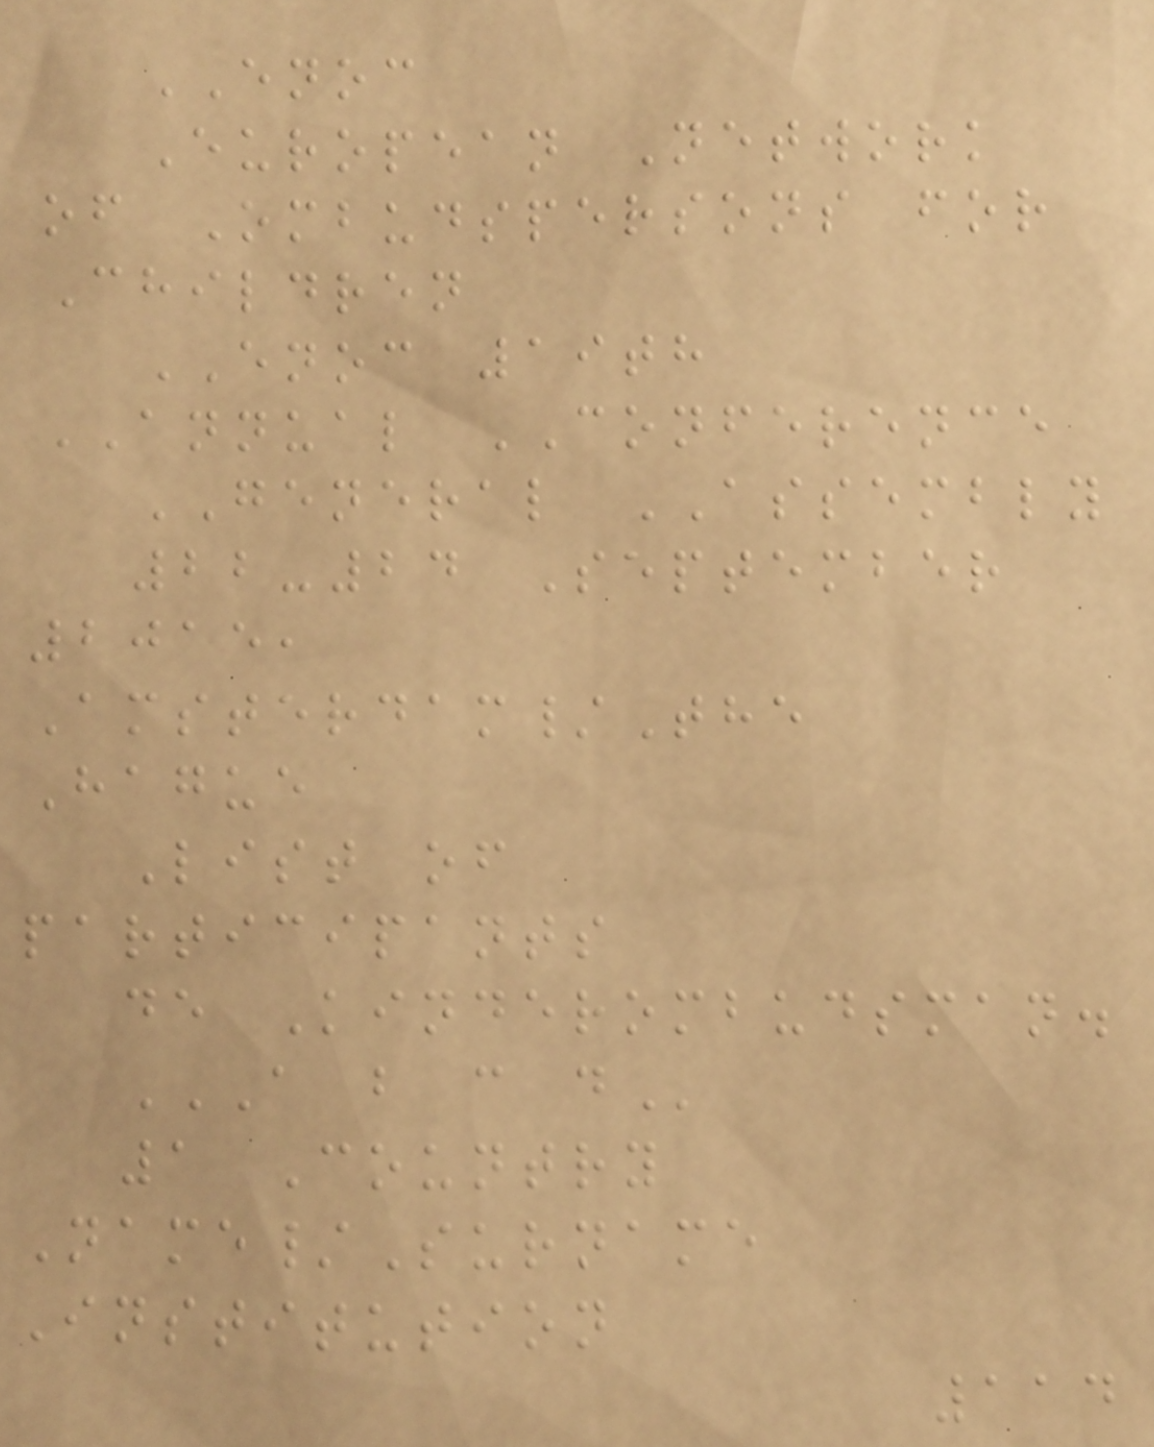ENOC
European Network
of Ombudspersons for
Children
ENOC 19th
ANNUAL CONFERENCE
GENERAL ASSEMBLY
22-24 September
2015,
Amsterdam/The
Hague
List of
participants
de Kinderombudsman.
A B C D
1 Country
Name/Surname
Institution
114
